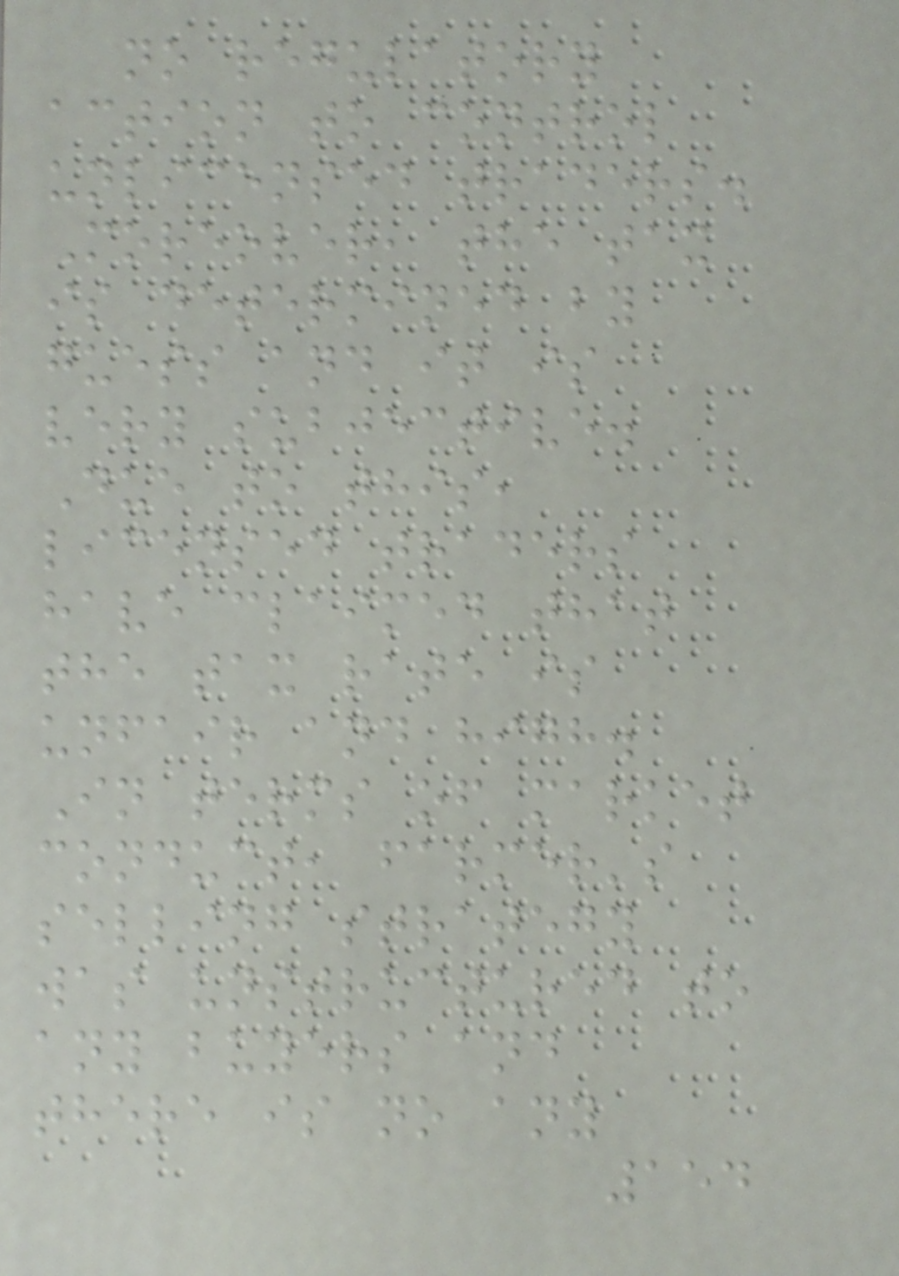no regulatory
action to control
unlicensed traders.
Moreover, the tax
is determined by
guess and it is
very subjective.
Due to this,
licensed traders
have claimed that
the tax rate is
unfair and high.
In terms of market
conduct, farmer's
selling strategy
was unstructured to
any buyers and
there is no any
154
